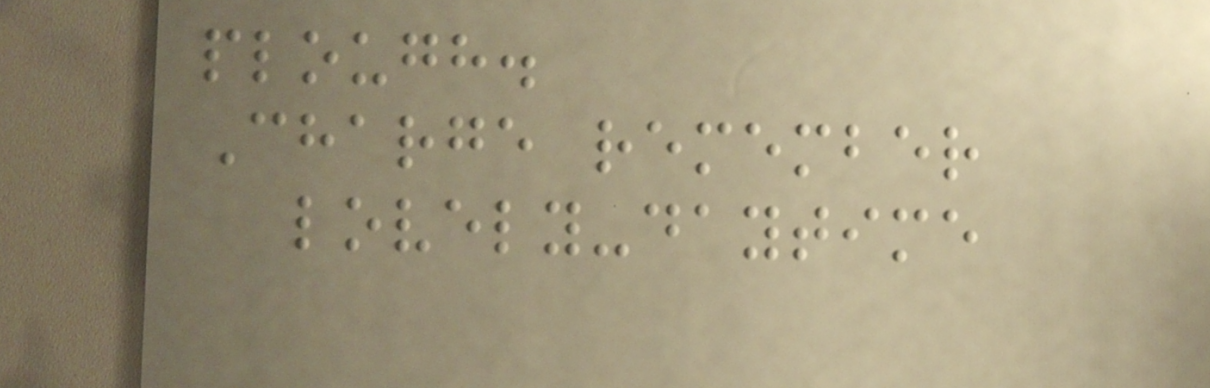plough.
Charge remember
lovely-daytime
